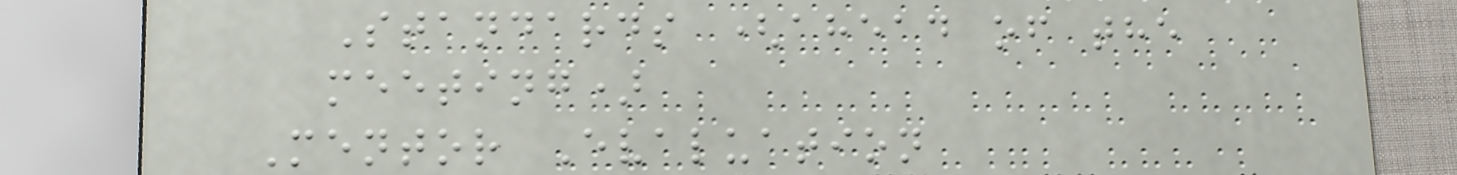Standards (ahead of the
meeting)
Mentor Evaluation
